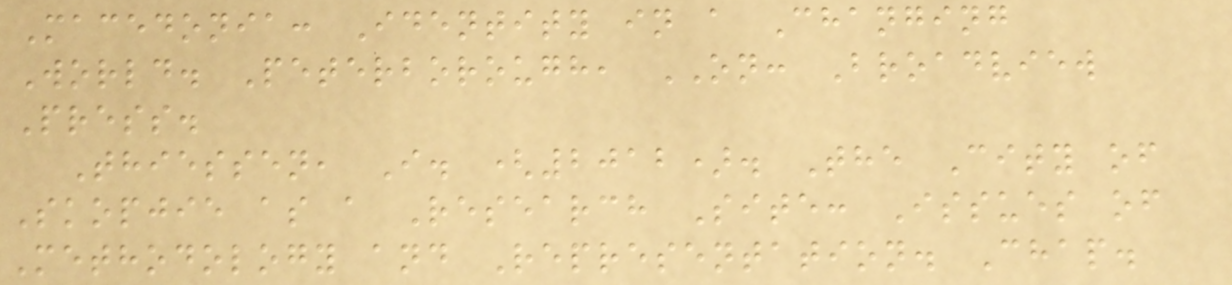Macedonia: Identity in a Changing
World. Peterborough, ON: Broadview
Press.
Thiessen, I. (2012). The City of
Skopjie as a Research Site: Issues of
Methodology and Representation. Chap.
